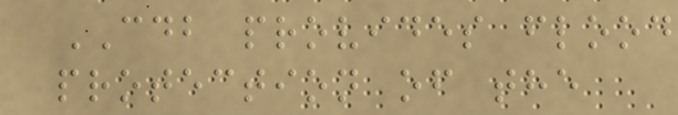CDB provides flood
protection of the
